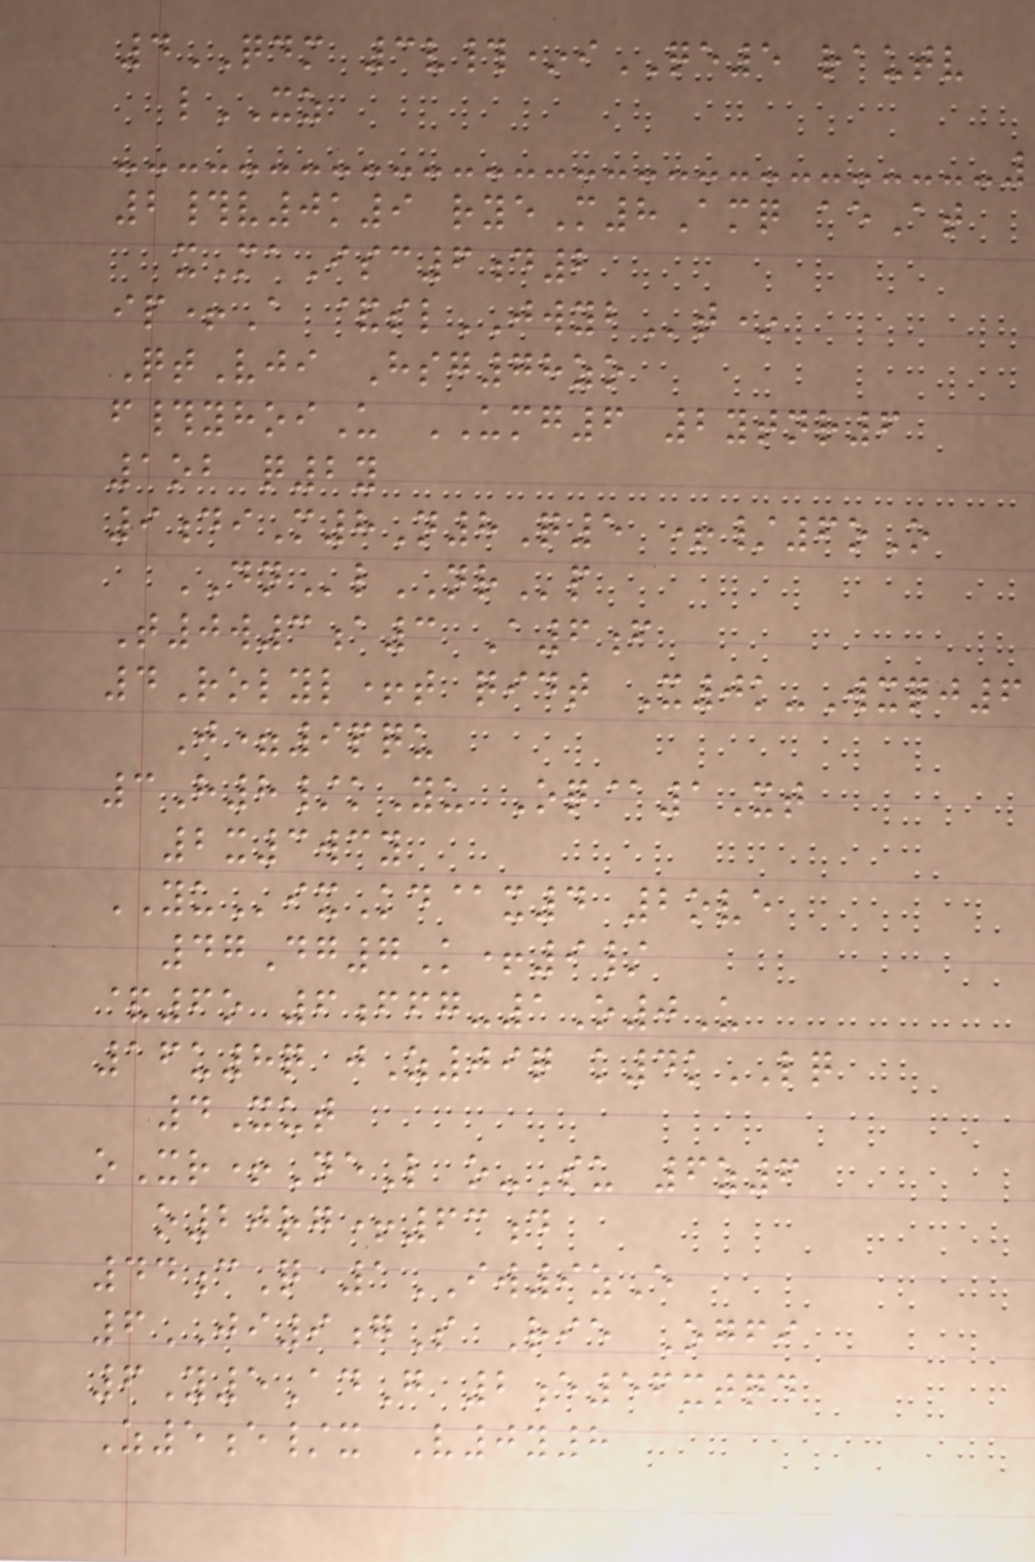4QDM 3v#*iQE5 rautv
lXZ
2#v0k9 ryeM8Amq aeAt
xMaIsc6d2
ip+A &slJWYBt*
QtVji Hsg78zo
f#yhoiU UMG6 2ytnr6
1ob q2y
9diM8N8Q5 +/6oO
DNlNRp
T0w3a3 A6f
4Rolyl+t qidt X0k-Wxqj6
J=9pqu
3H8/kYu Oq@1Xt
2x3wcy
YUixKd@x4 2ove
47Dg7K+9/
&6o 6ffg-1O0U
16u8q jZ09q k4kLQ
4Xut
oXr+NeL o-Su 6z6
o20rg+63d
44cQ 1IW9zE
6JI9gS Rie Ogfi
6Y5AdG 2e56xtqd
Z5e/x V0y8
